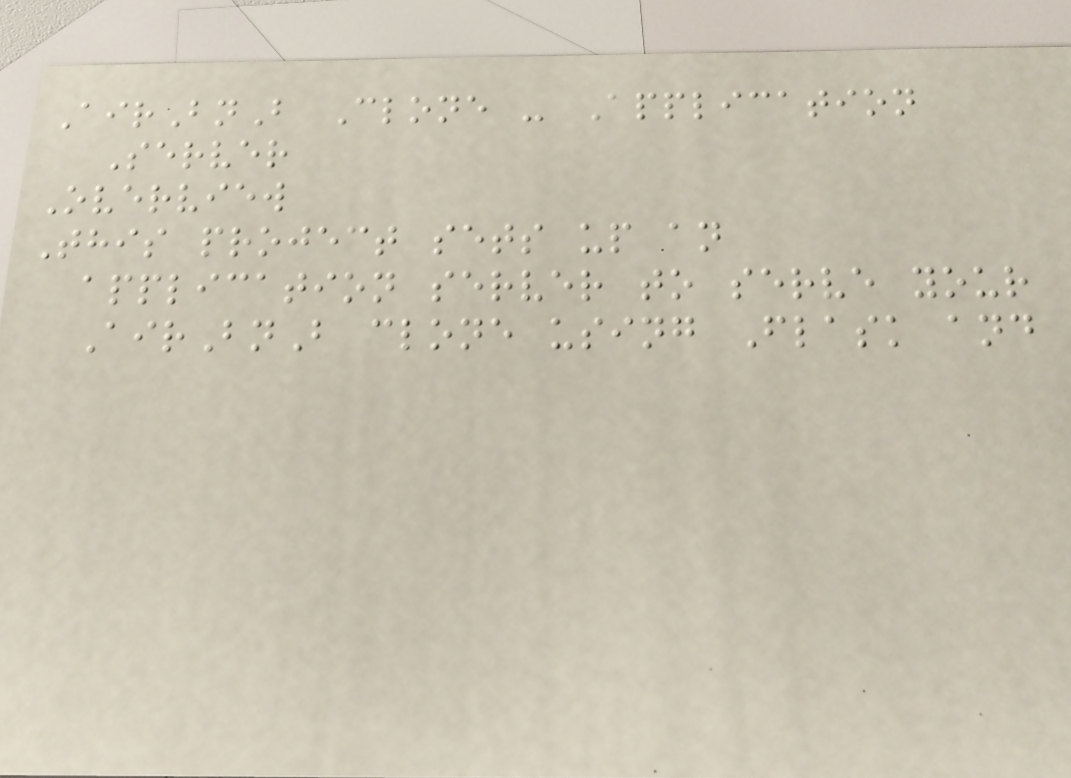AirBnB Clone - Application
Server
Overview
This project sets up an
application server to serve your
AirBnB clone using Flask and
